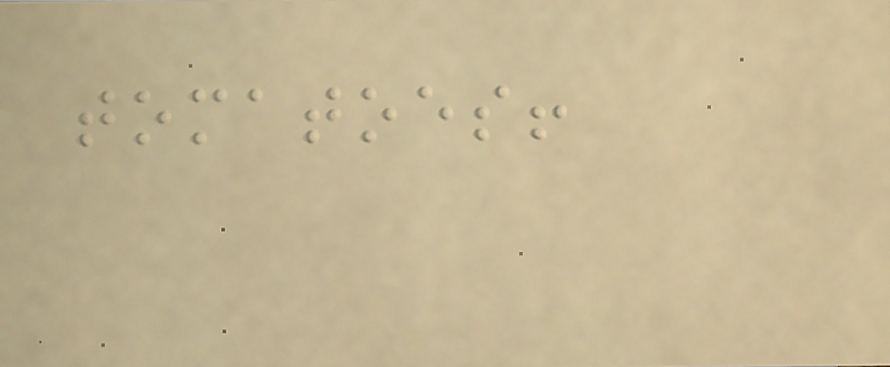tomatoes!
